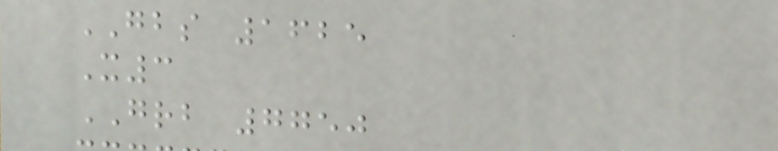GBS 1625
X3
GRB 7750
